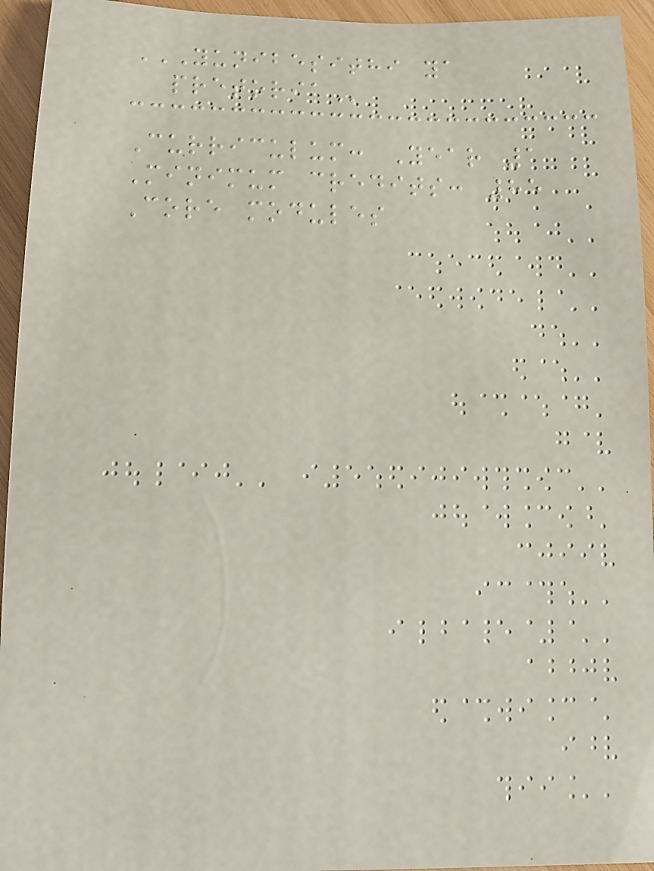YUNIBESITHI YA
PRETORIA
Curriculum: Year 1
Minimum credits: 85
Core modules
